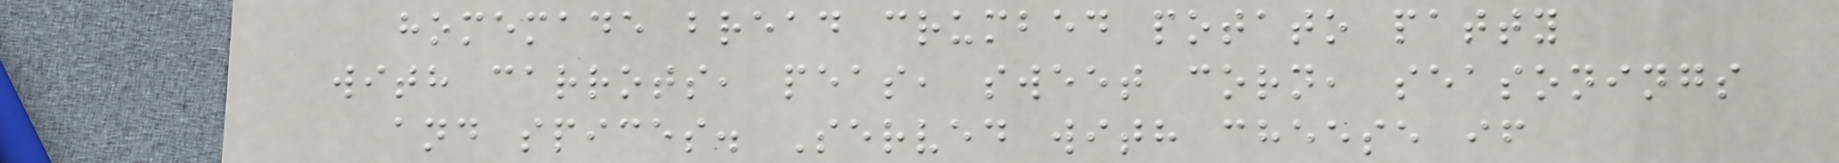homemade bread crumbed potato patty
with carrots, peas, sweet corn, seasonings
and spices. Served with cheese if
